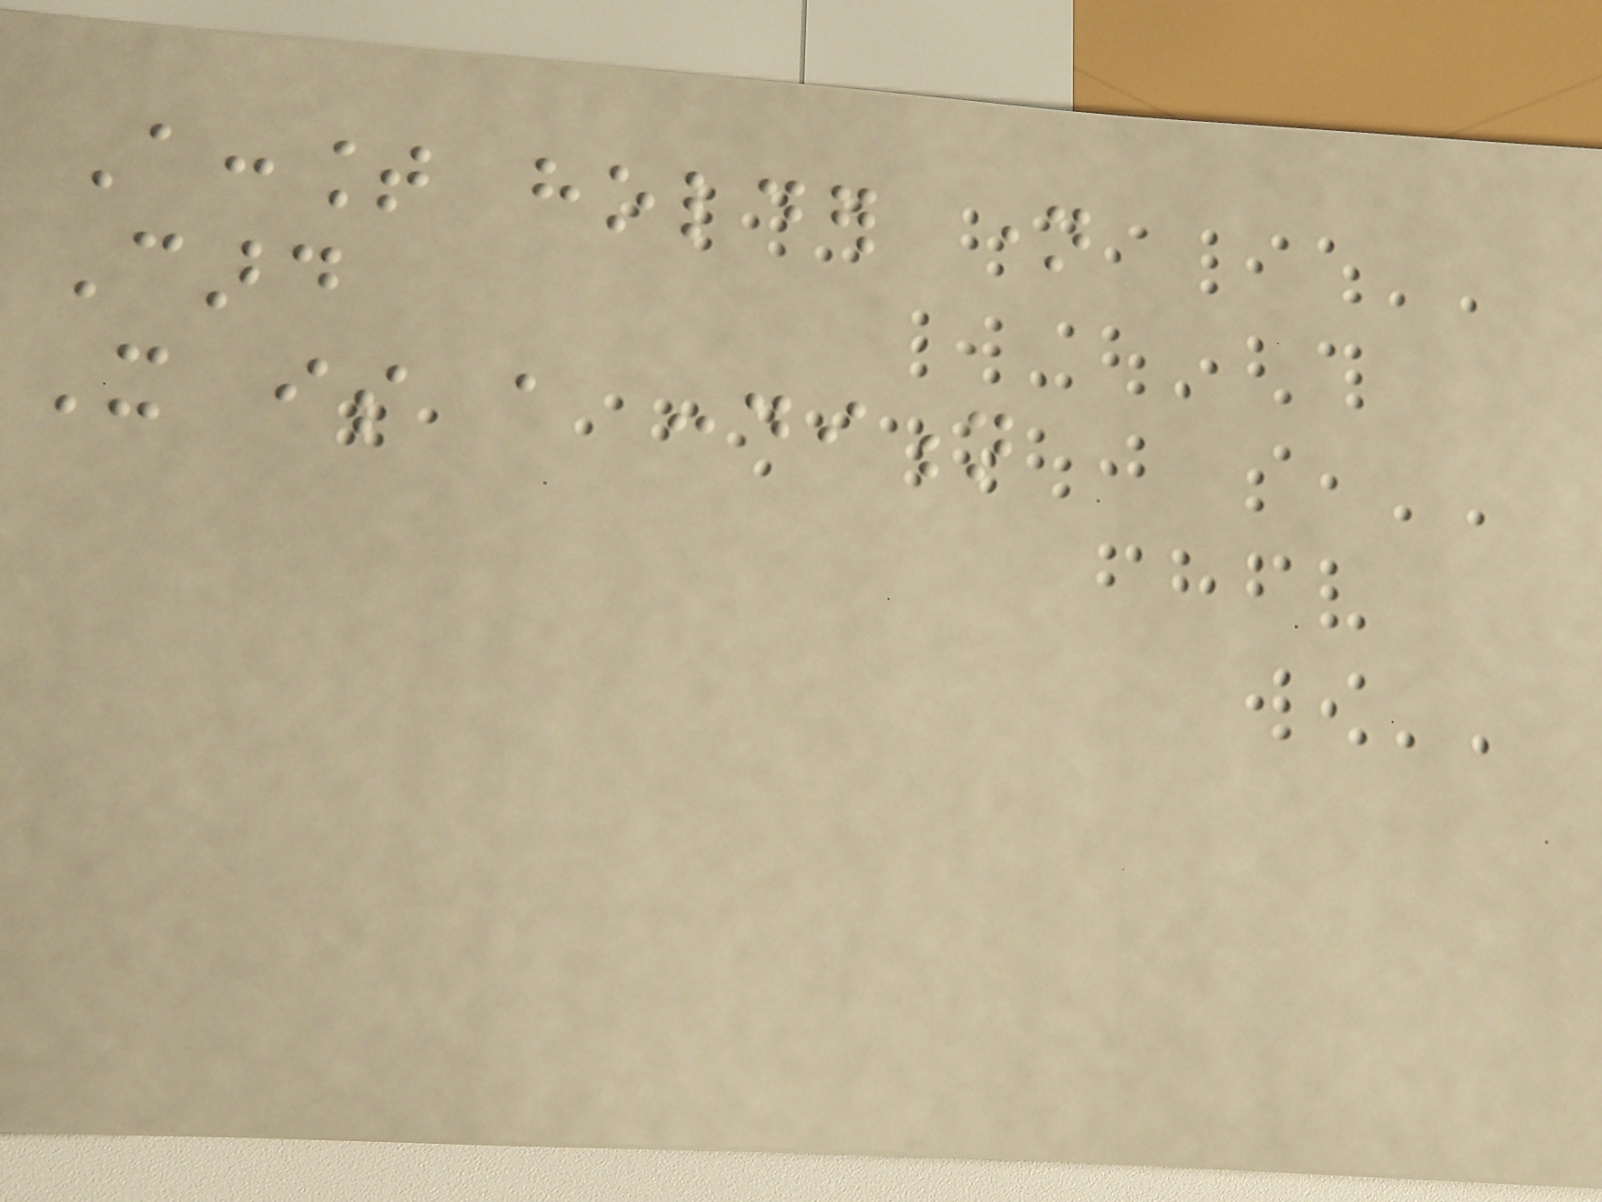Account holder name
Card
It is a condition
